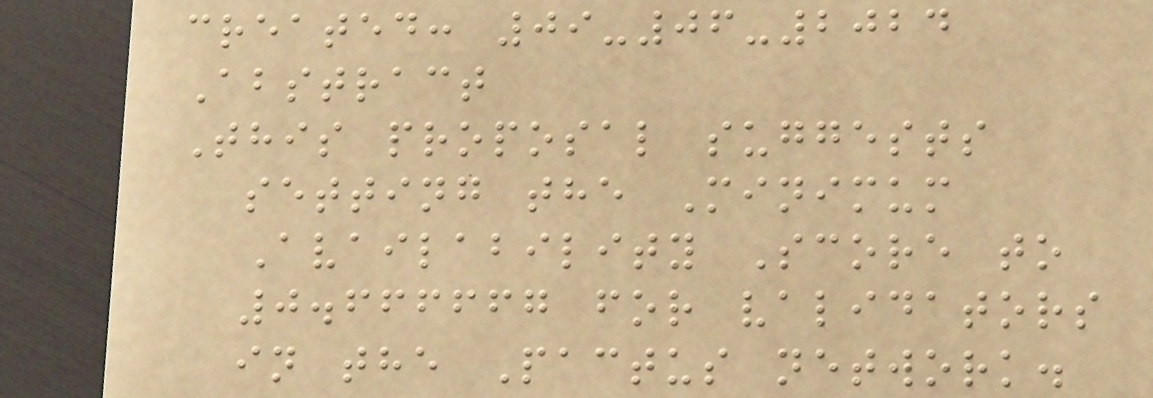created: 09-06-2024
Abstract
This proposal suggests
setting the Minimum
Availability Score to
0.666667 for validators
in the Pactus network.
